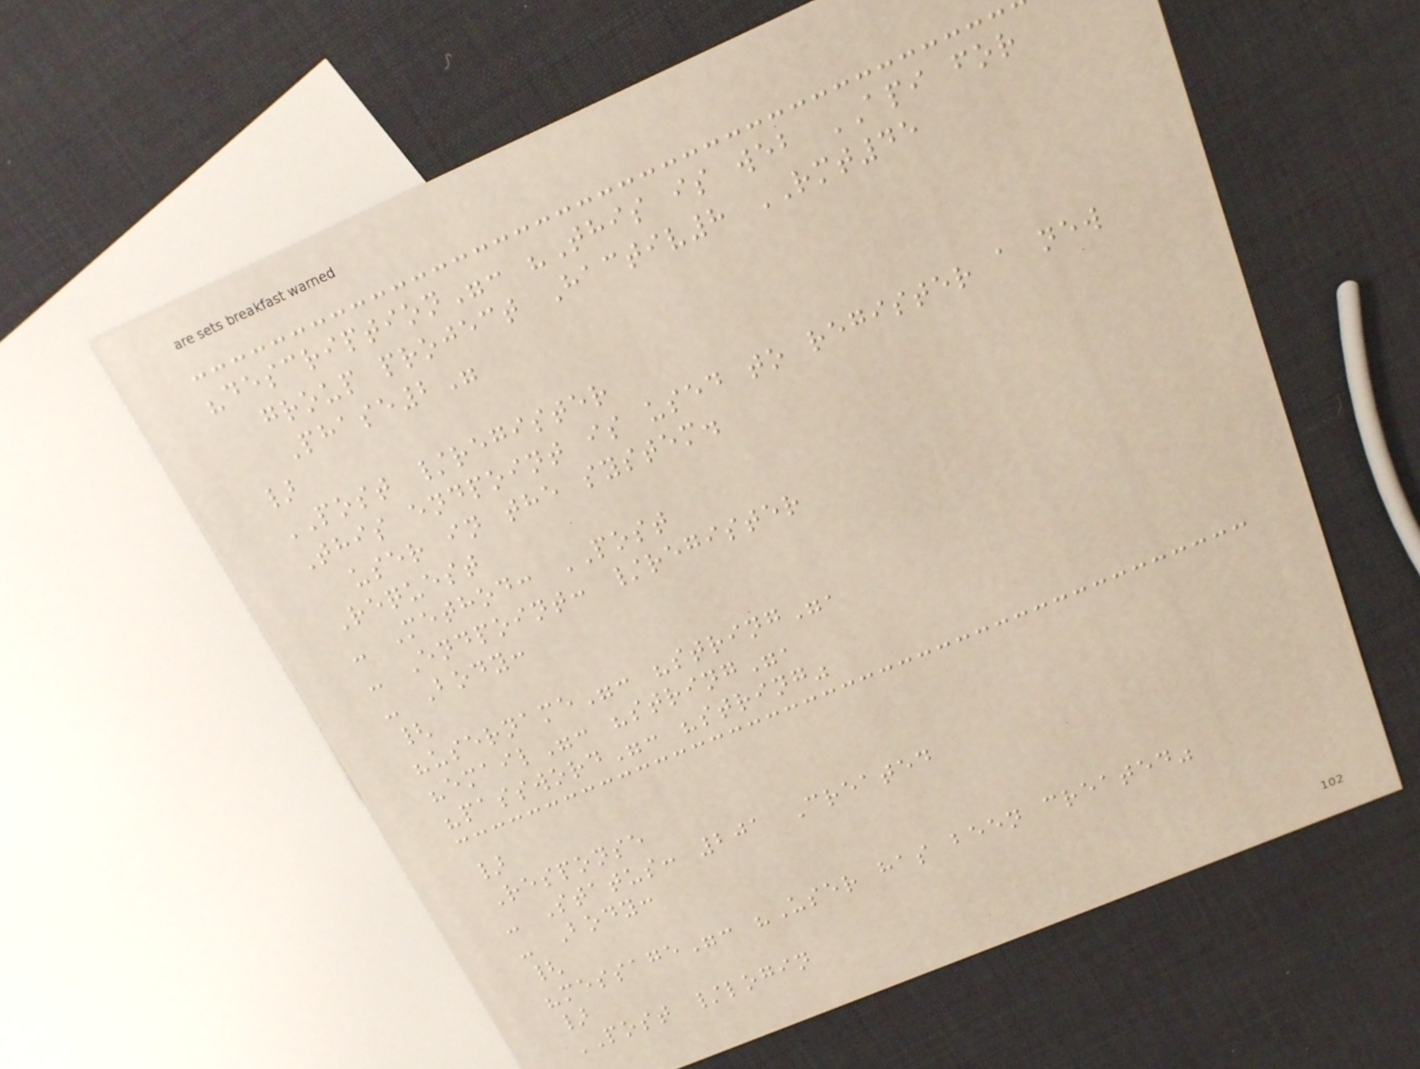"description": "This is web API for
group project Hactiv8 RMT45
Phase2"
}
POST /register
This endpoint is used to register a new
user in the system.
Request
- Method: POST
- Endpoint: /register
- Body:
{
"username": "string",
"email": "string",
"password": "string"
}
Response
- Status: 201 Created
- Body:
{
"message": "User has been created"
}
POST /login
